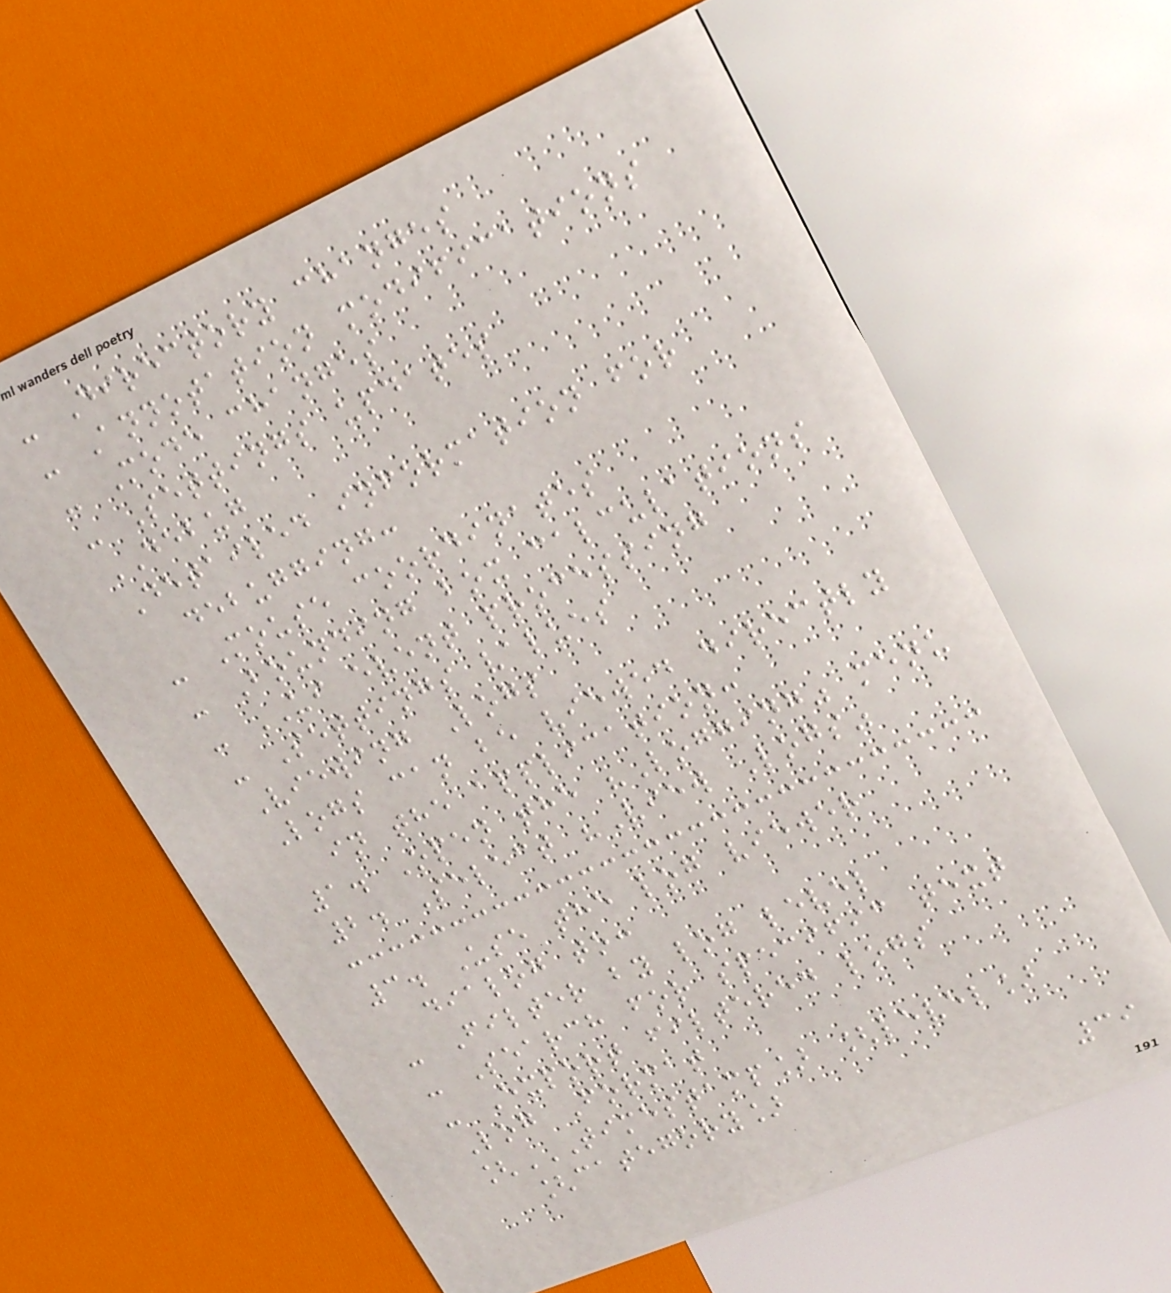- Directory changes
- Annotation modifications
- Mode changes
- Settings updates
DEBUG
Detailed information for
debugging:
- Mouse coordinates
- Bounding box calculations
- UI event processing
- Settings values
Viewing Logs
Logs can be viewed directly
in the application:
1. Open the "Logging" menu
2. Select "View Logs"
3. Use the log viewer
dialog to:
- Filter by log level
- Search for specific text
- Export filtered logs
Log Format
[TIMESTAMP] [LEVEL]
[CATEGORY]
39
